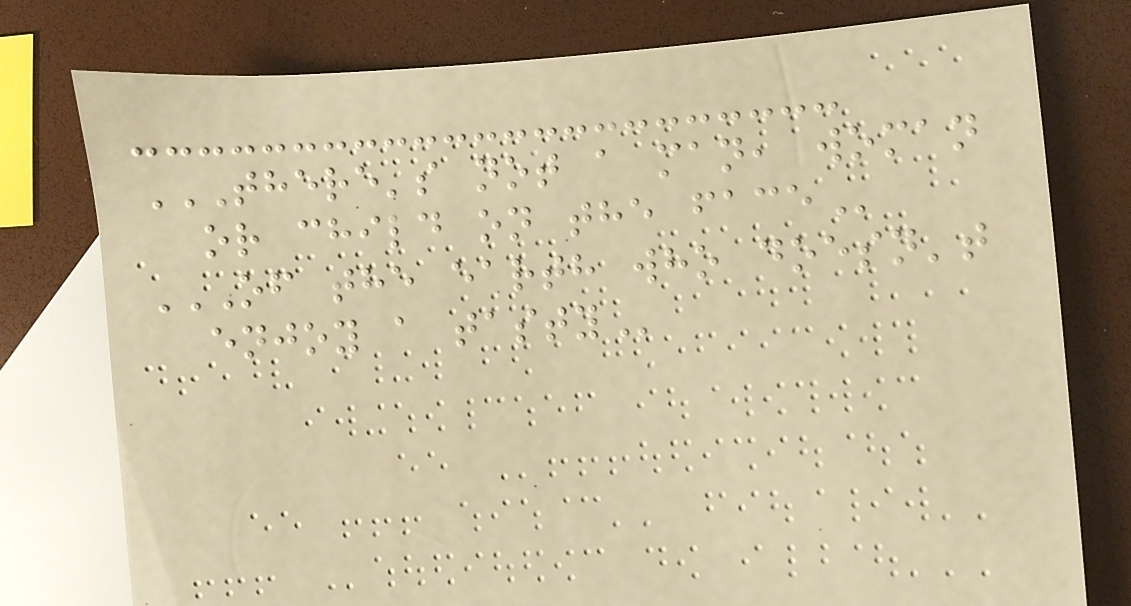THERE'S NOT A MAN, WOMAN
OR CHILD ON THE FACE
OF THE EARTH WHO DOESN'T
ENJOY A TASTY
